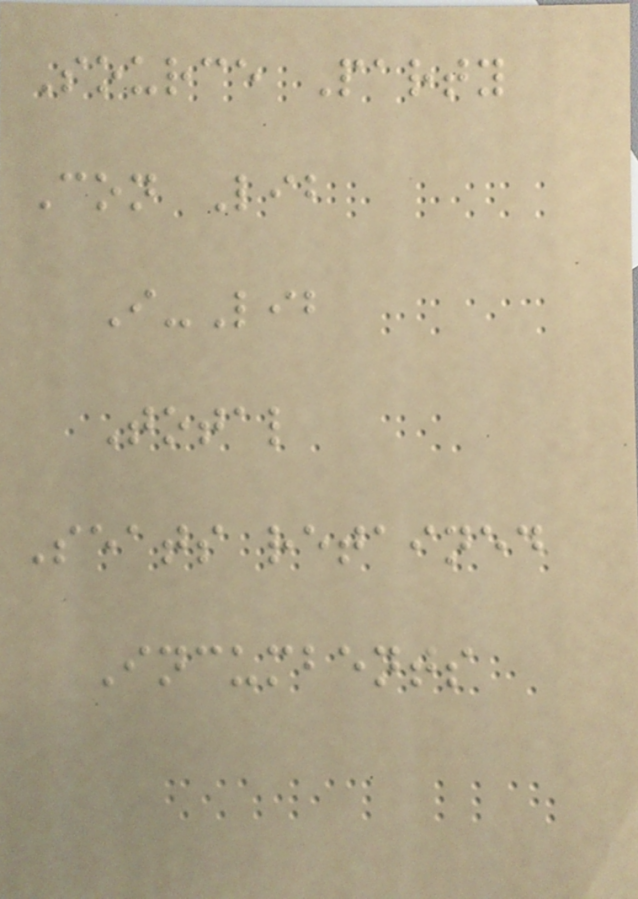Source Party
Con Lib
I-Lib
Total
Seats retained
Incumbents
